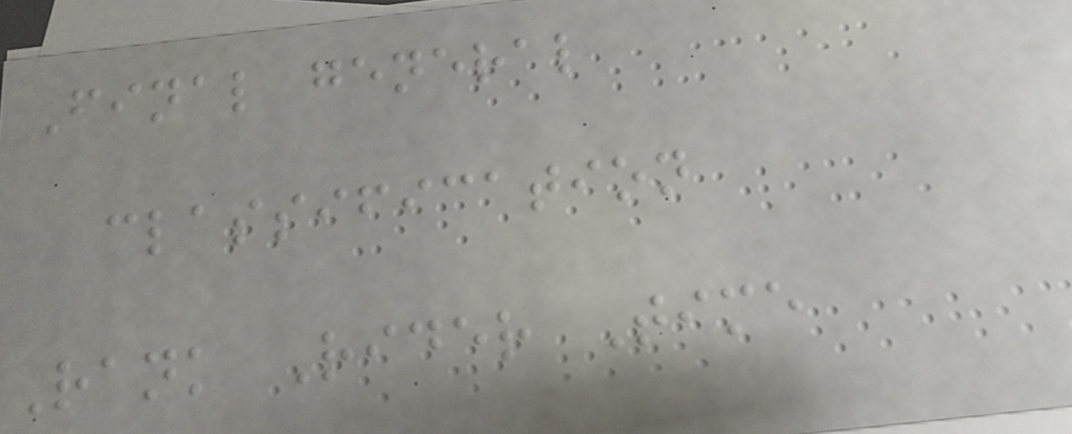Final general
classification
Rank Rider Time
